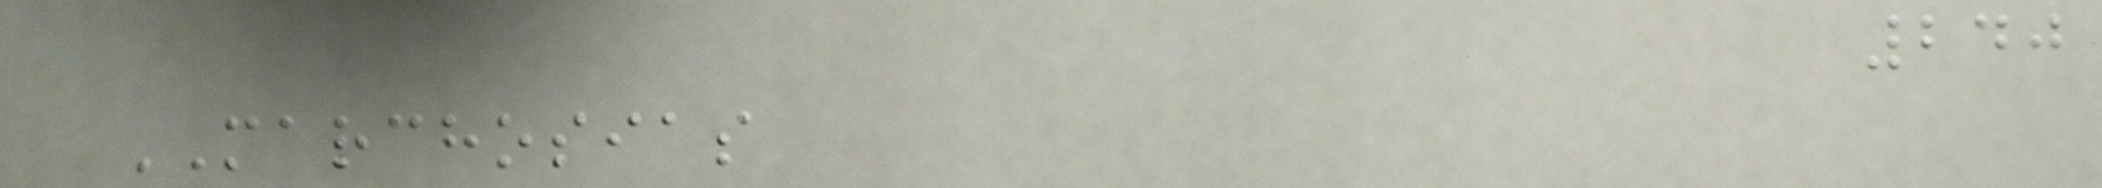240
MARCHOSIAS
